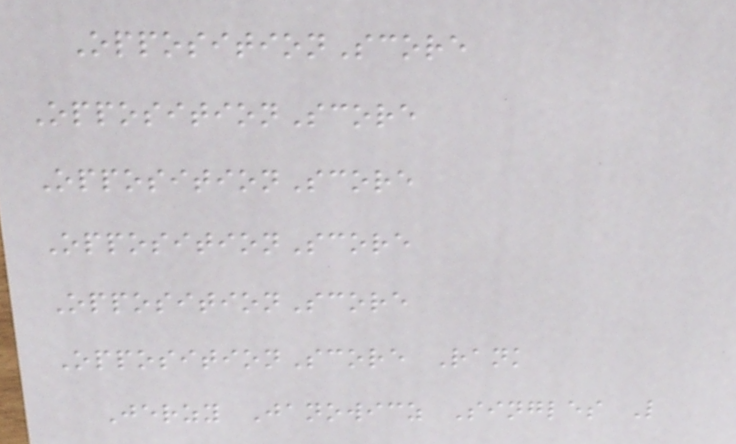OppositionScore
OppositionScore
OppositionScore
OppositionScore
OppositionScore
OppositionScore Rank
Jerzy Janowicz Singles L
